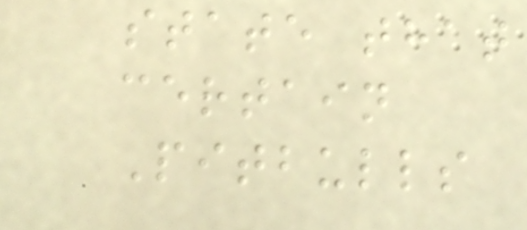state that
certain
Pitbulls
